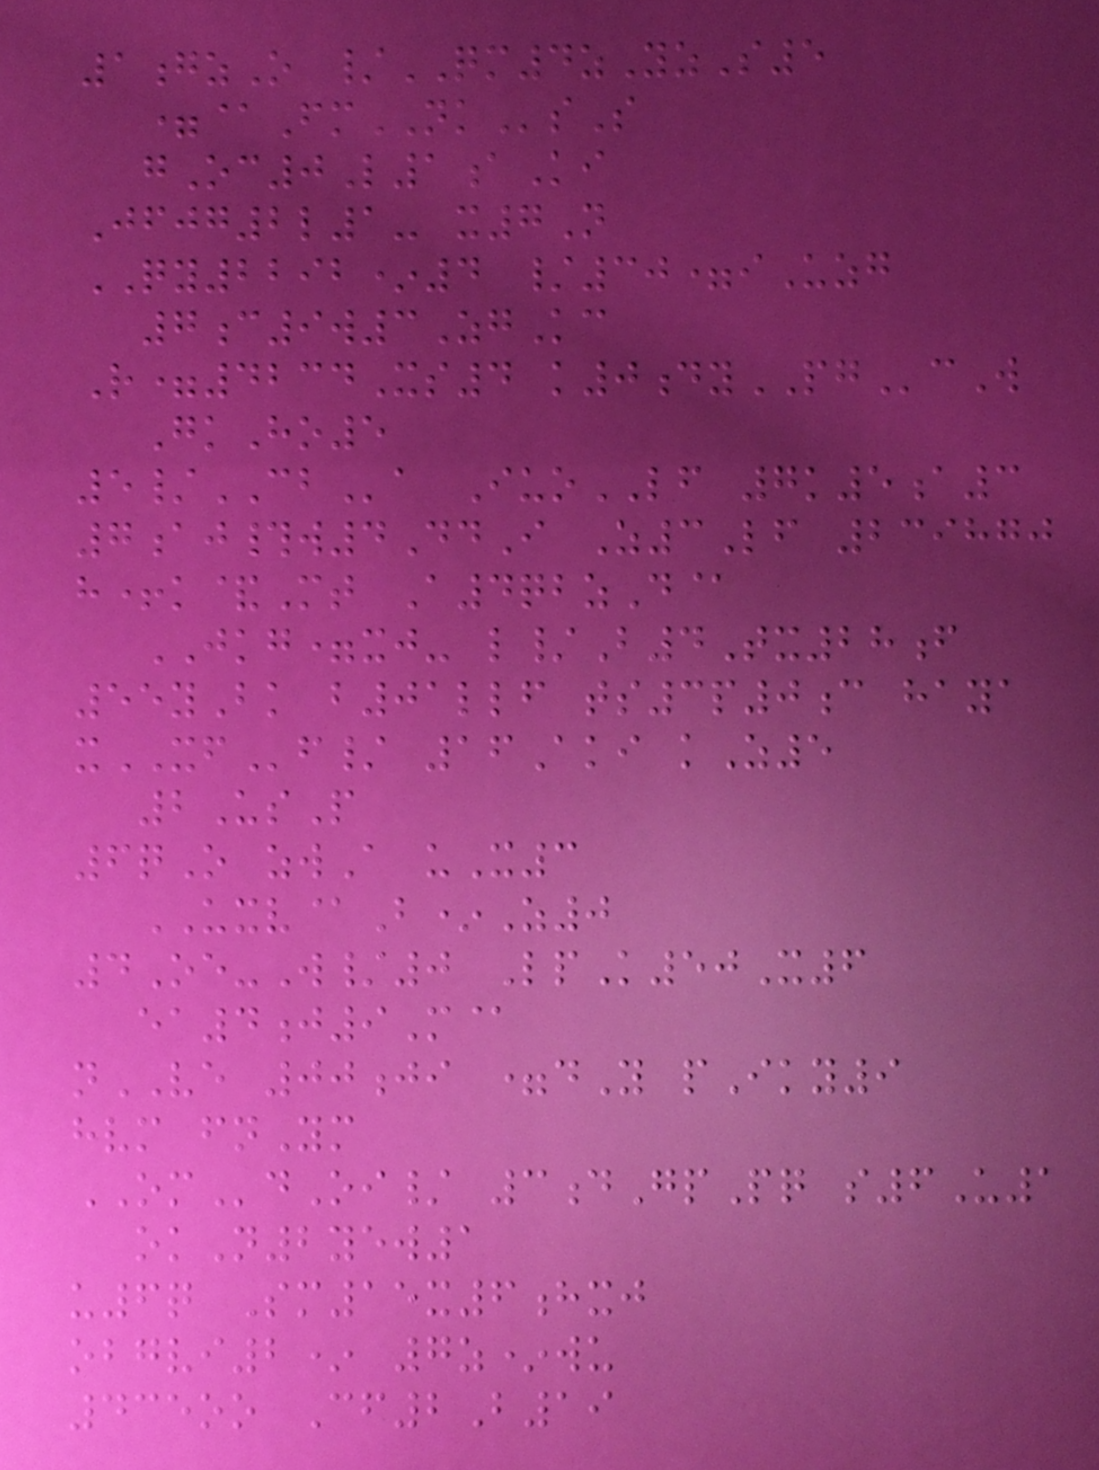1gzO /QM4zYzS5
=@FmNKsS
gOc0L1aKi
Jfjg2l1- x7N
QY2292*4 /30=iUzg
7c9w3ZgKc
R=4234Xs4 k0dyPGcW
GkHo5
5/CBa IuoLF 7k5a3
7aj#w4DdI Z3Lf 239870
h+k&Mt A4qbzD@
JKG=xj- l/B4Tx28f
55yBk b01llf ts3p0c haya
xXFf/ 16Aki kZ5
2UsP
6qO zwA uX3
UXV@B*Z0
4Oe-W/0 LpK50X6
ea4j9M@
nVE 00ji =dY pIky9
hvm fnYm
OMdOi/ 3dGpPq s6U1
okN2yew1
u6q Sm15x6hxj
obgvi2* 7z*wu
435oo Cf2B19
